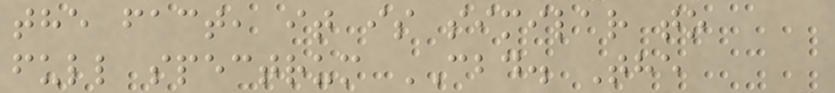the fact, it is similar to
full spectrum CBD. The
